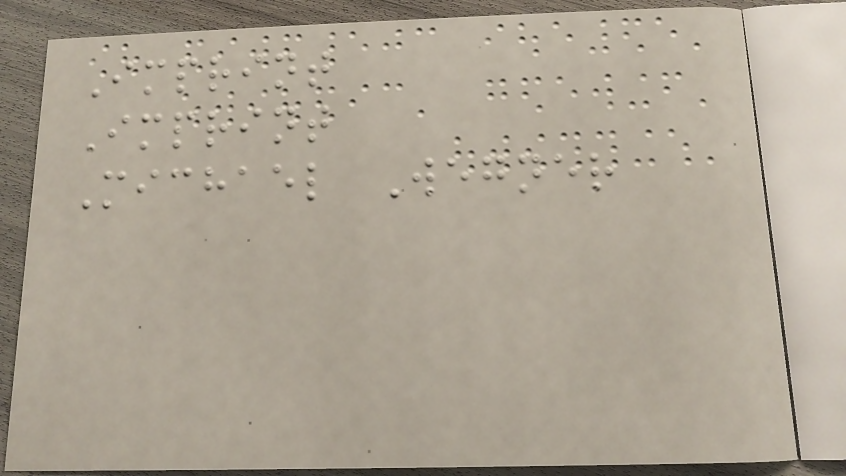Imprint
Imprint
Michael Wegner
